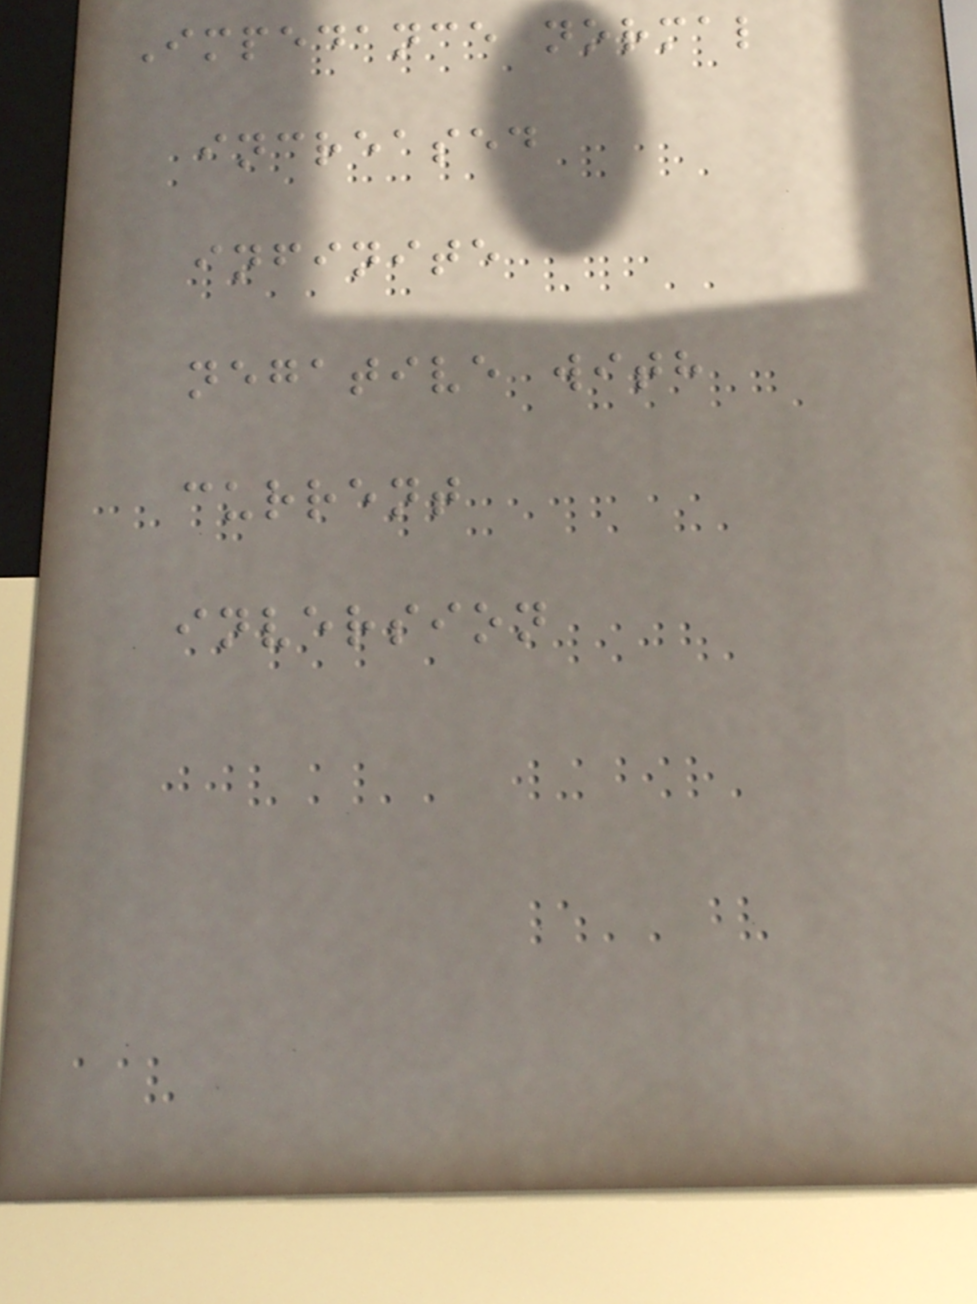Impedance normal
increased
infinite
negative with
current
inversion
